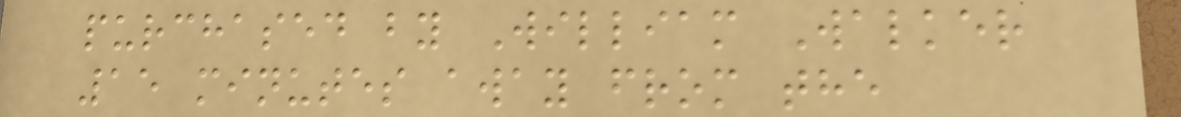purchased by William Walker
15 minutes away from the
